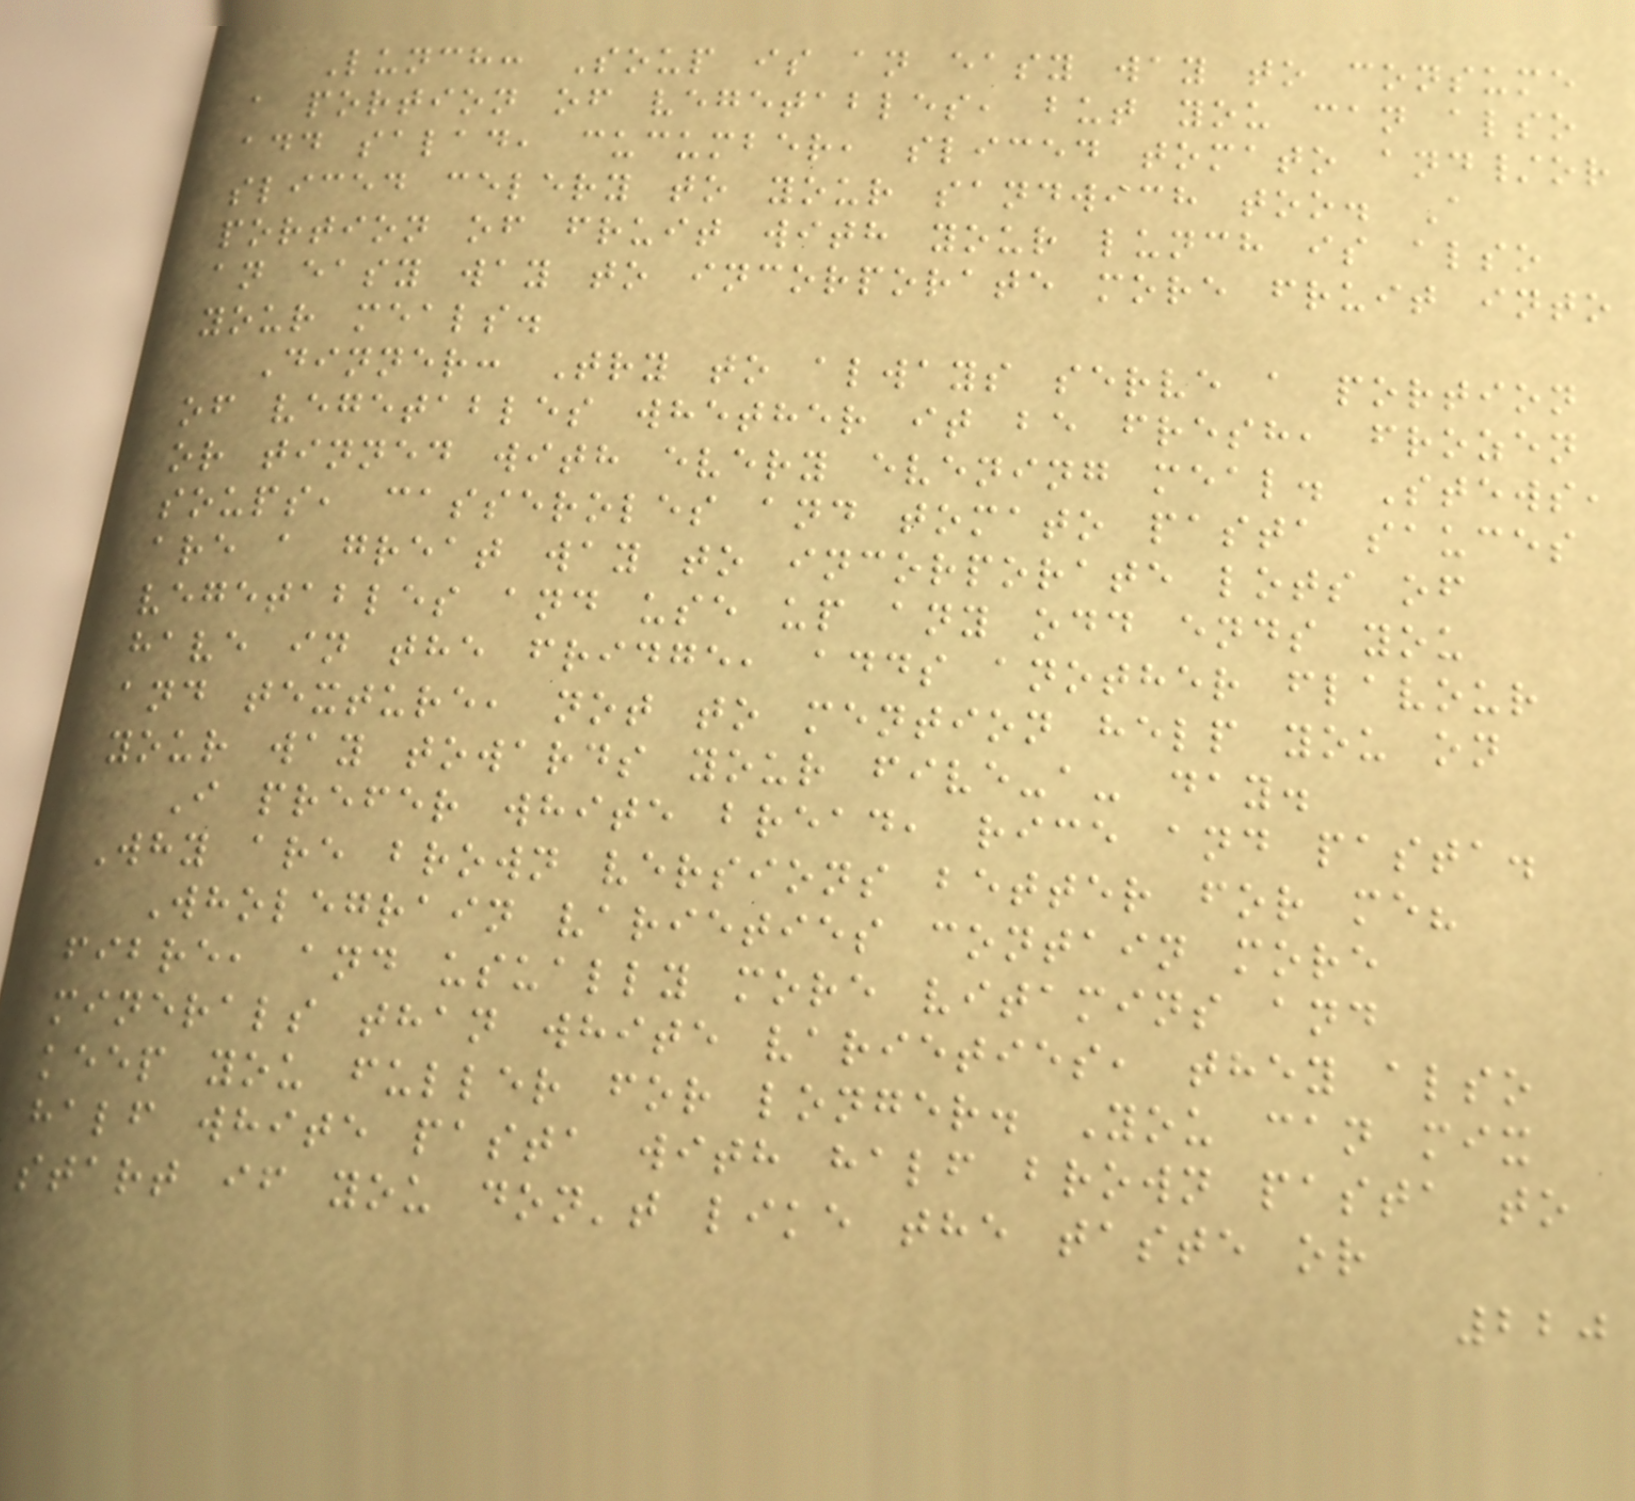Lunch: Soup is an easy way to consume
a portion of vegetables, but you can also
add salad, cucumber, sliced tomato and/or
sliced celery to your sandwich too. A
portion of fruit with your lunch is also
an easy way to incorporate more fruit into
your meals.
Dinner: Try to always serve a portion
of vegetables whether it be fresh, frozen
or tinned with every evening meal. Stews,
soups, casseroles and tomato pasta sauces
are a great way to incorporate lots of
vegetables and use up any odd ends you
have in the fridge, adds another flavour
and texture, not to mention help you on
your way towards your five-a- day.
I prefer white bread, rice and pasta.
Why are brown versions better for me?
Wholegrain varieties contain more
fibre, and usually more vitamins and
minerals than white varieties, they also
keep you fuller for longer. You can mix
half white pasta with half brown pasta to
start if you don't like the taste or
220
